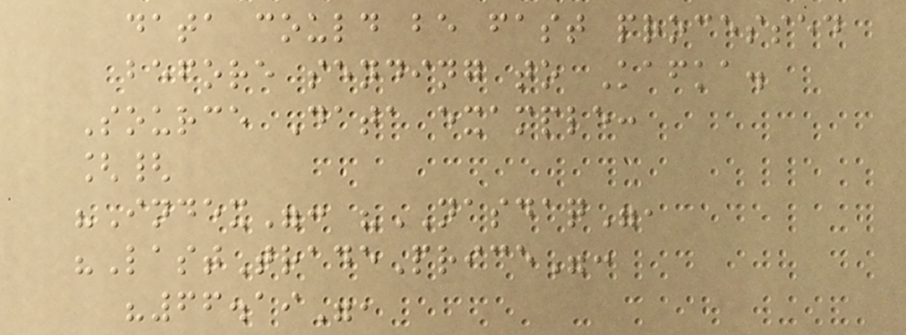data could be fast processed
before sending to Kafka.
Source Data example:
[{
"Index": "NASDAQ",
"LastTradePrice":
"66.19",
